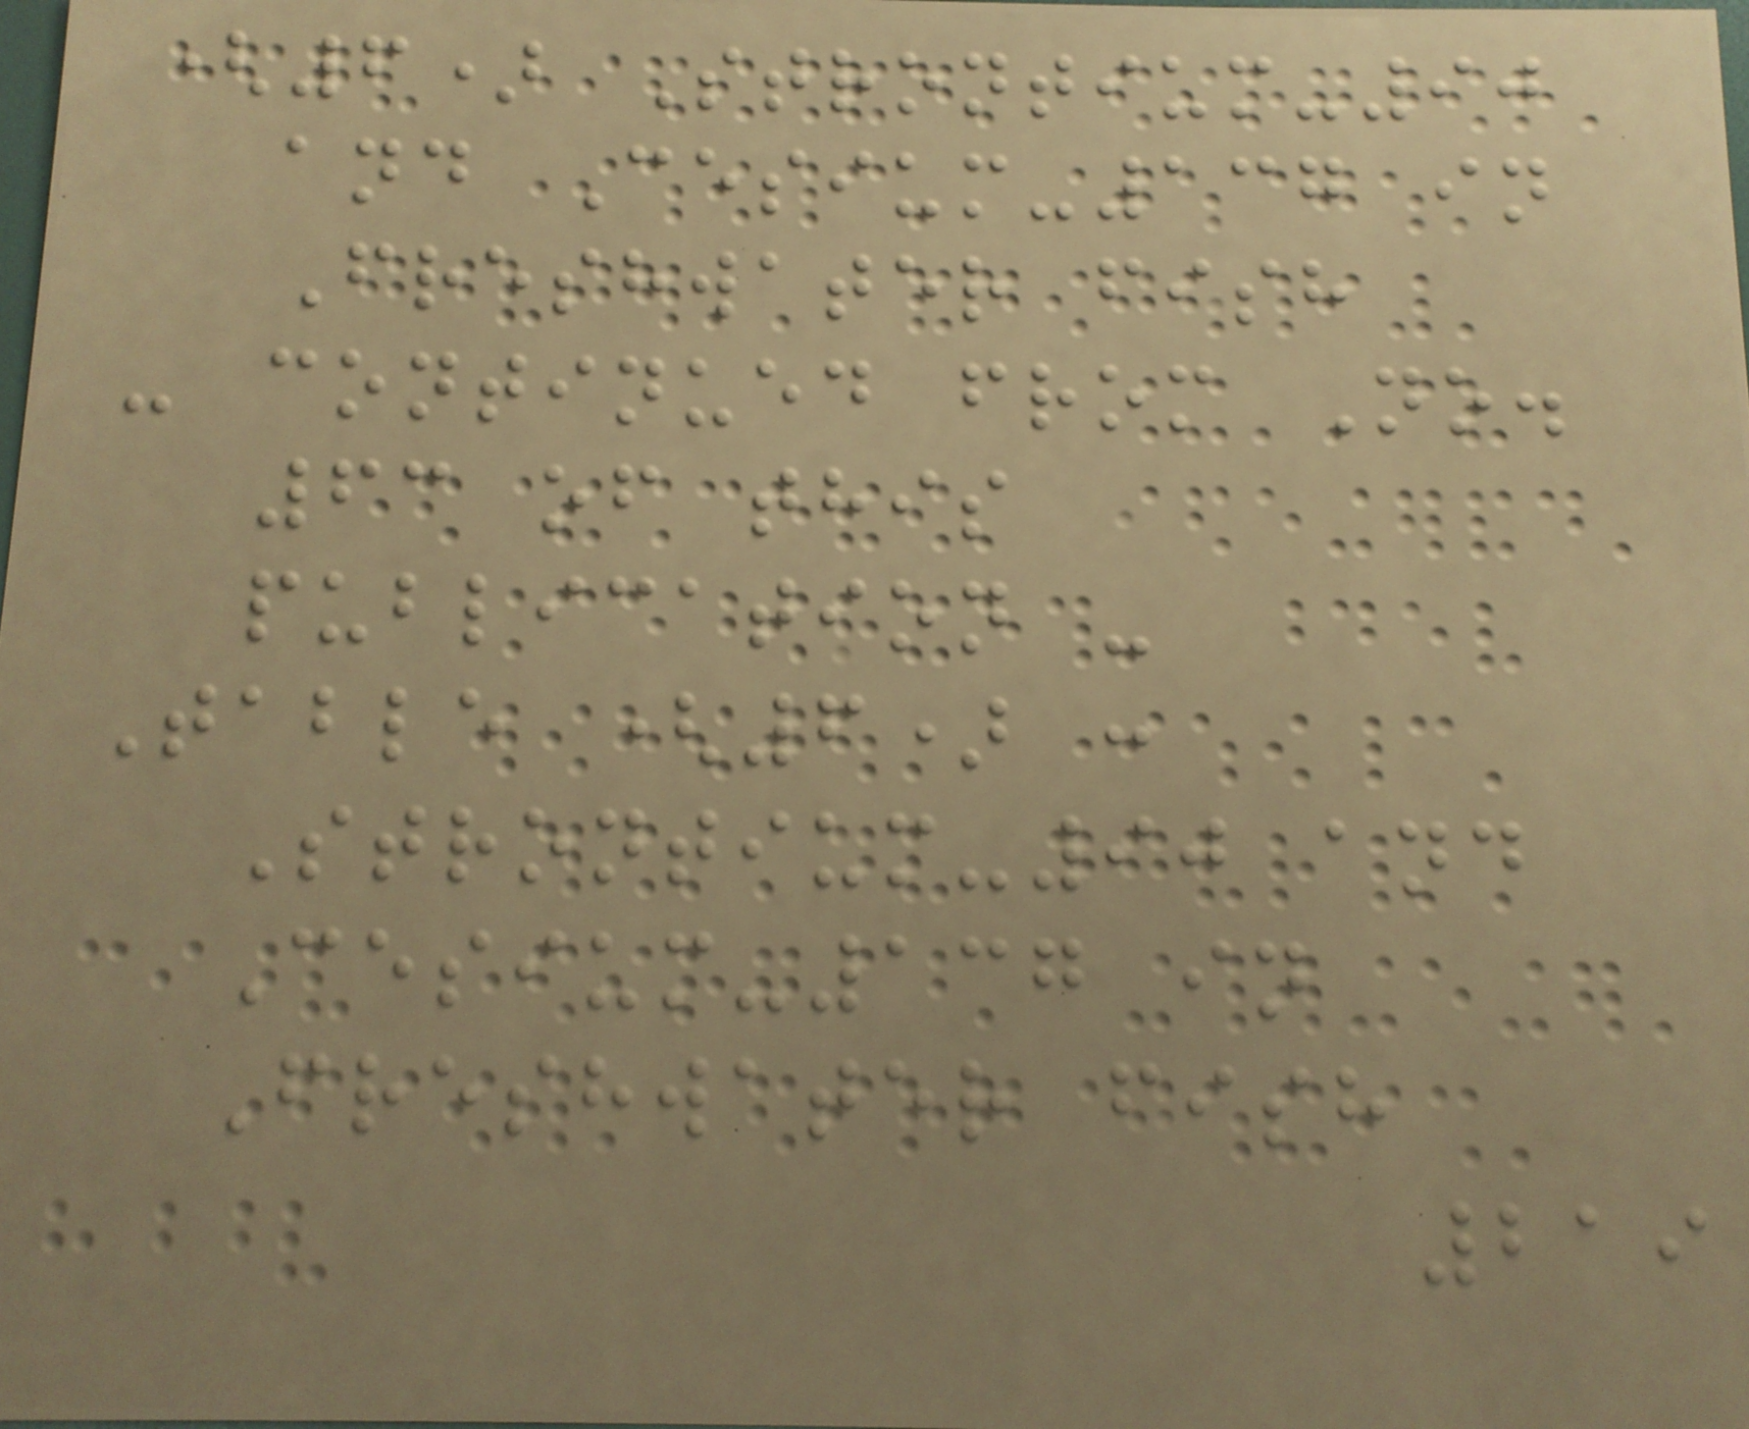(6) Strontium-90
and Cesium-137 in
Freshwater fish
- continued from No.
63 of this
publication -
Table (6) :
Strontium-90 and
Cesium-137 in
Freshwater fish
219
